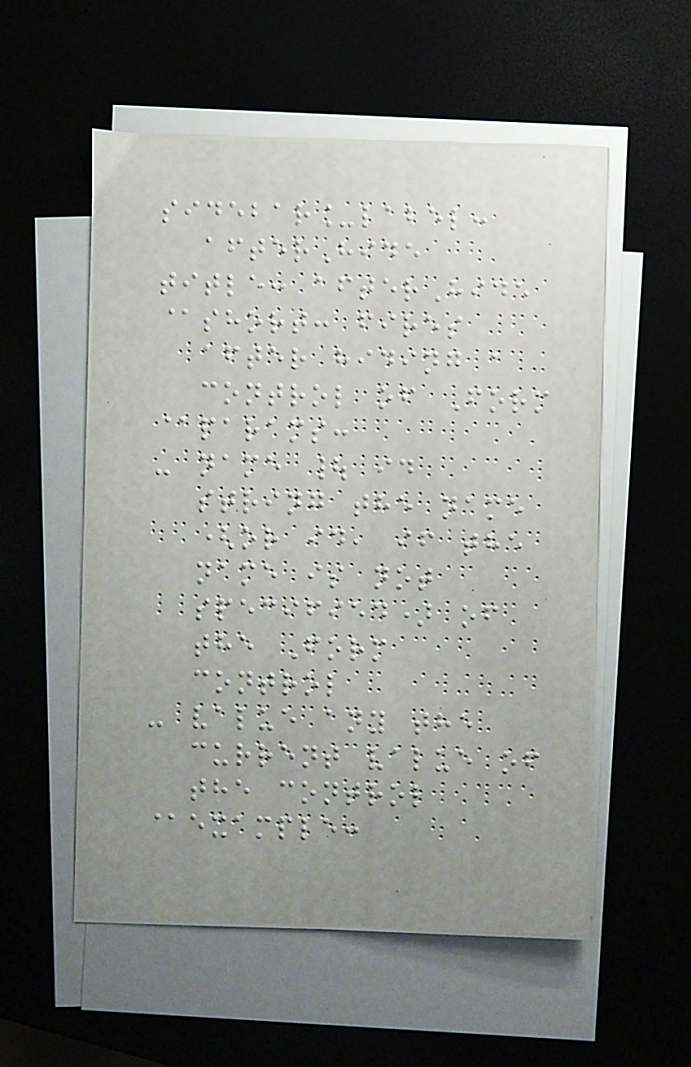sidebar_label:
afterHide
title: afterHide
@short: fires
after hiding a
control of Form
@params:
- name | id
string the name
(or id, if the
name is not
specified) of
the Form
control
- value any the
current value of
the control
@example:
